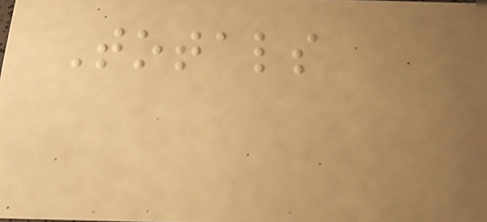Totals
